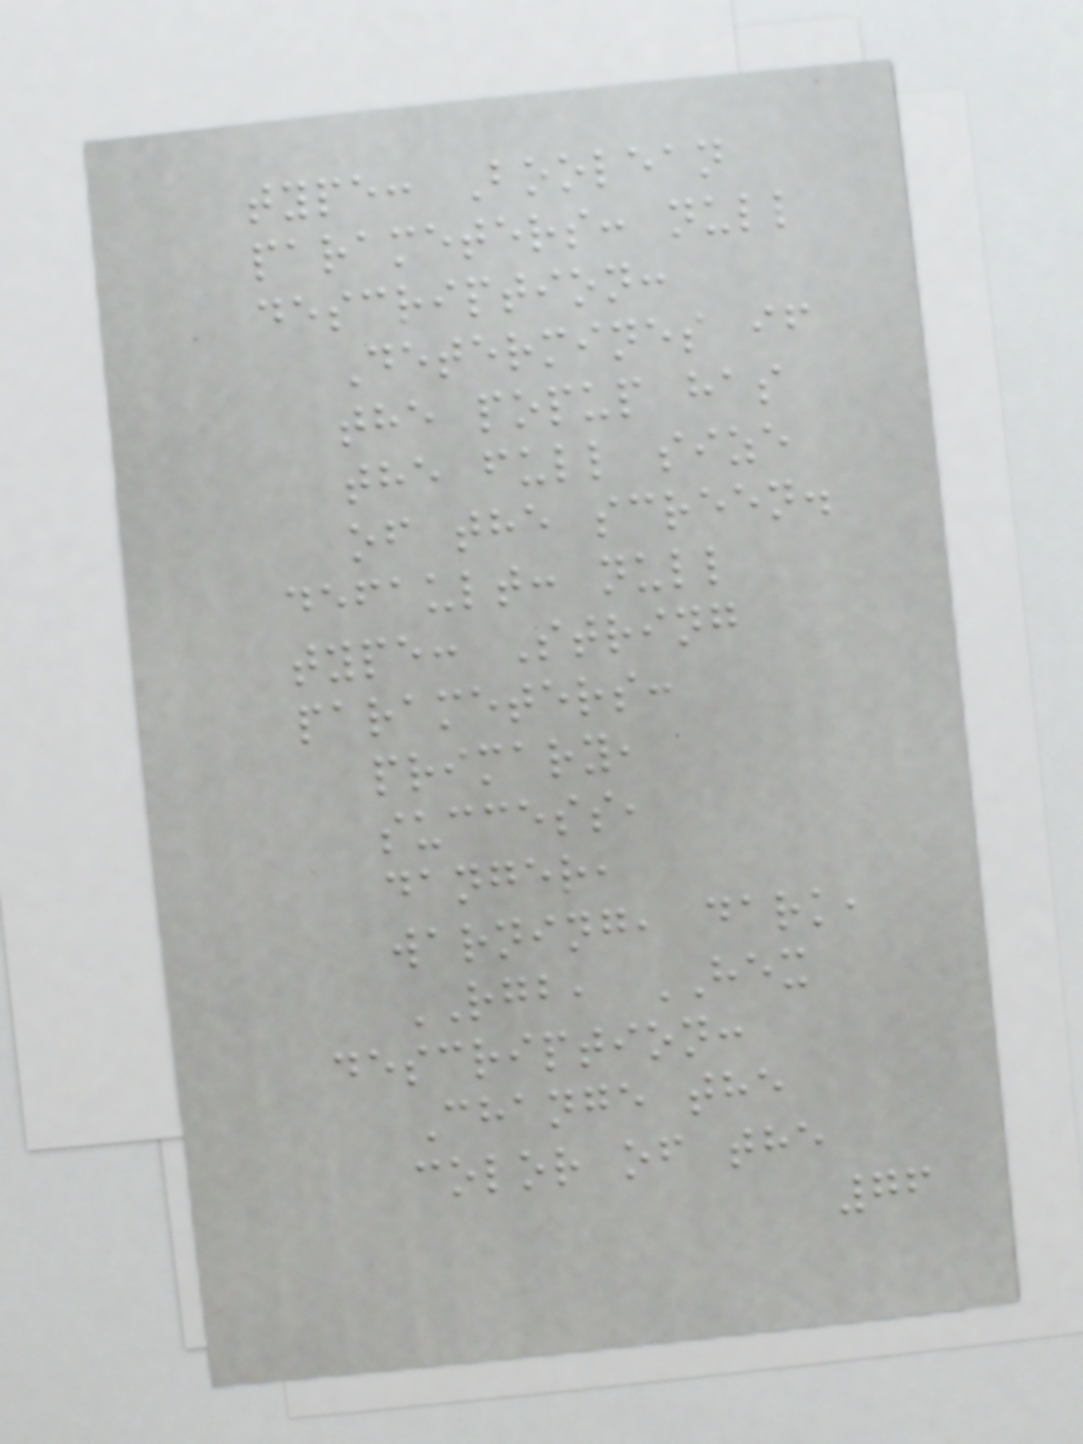type: Boolean
parameters: null
description:
Determines if
the popup has
the full size
of the screen.
default: null
type: String
parameters:
primary,
success,
danger,
warning, dark,
RGB, HEX
description:
Change the
color of the
76
